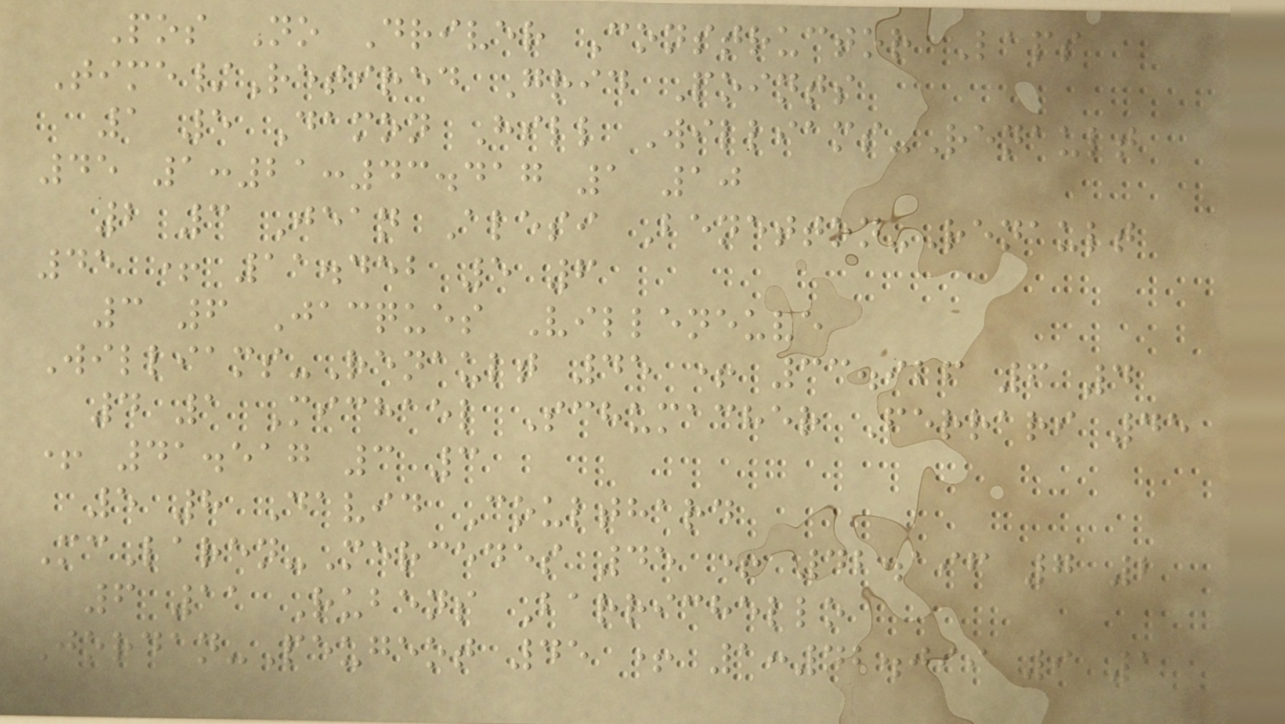Pos No Driver Constructor Laps
Time/Retired Grid Points
1 5 Damon Hill Williams-Renault
45 1:21:43.417 1 10
2 3 Jean Alesi Benetton-Renault
45 + 11.452 5 6
3 6 Jacques Villeneuve
Williams-Renault 45 + 33.926 6 4
4 1 Michael Schumacher Ferrari 45
+ 41.517 3 3
5 8 David Coulthard
McLaren-Mercedes 45 + 42.196 7 2
6 11 Rubens Barrichello
Jordan-Peugeot 45 + 1:42.099 9 1
